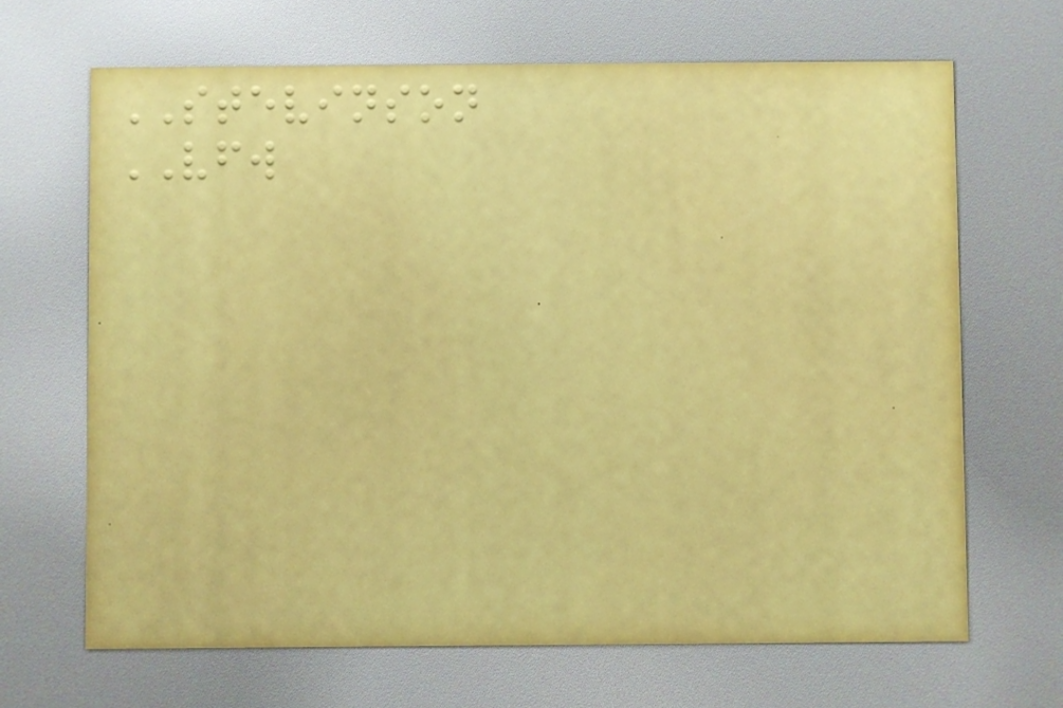STEVINSON
VFW
